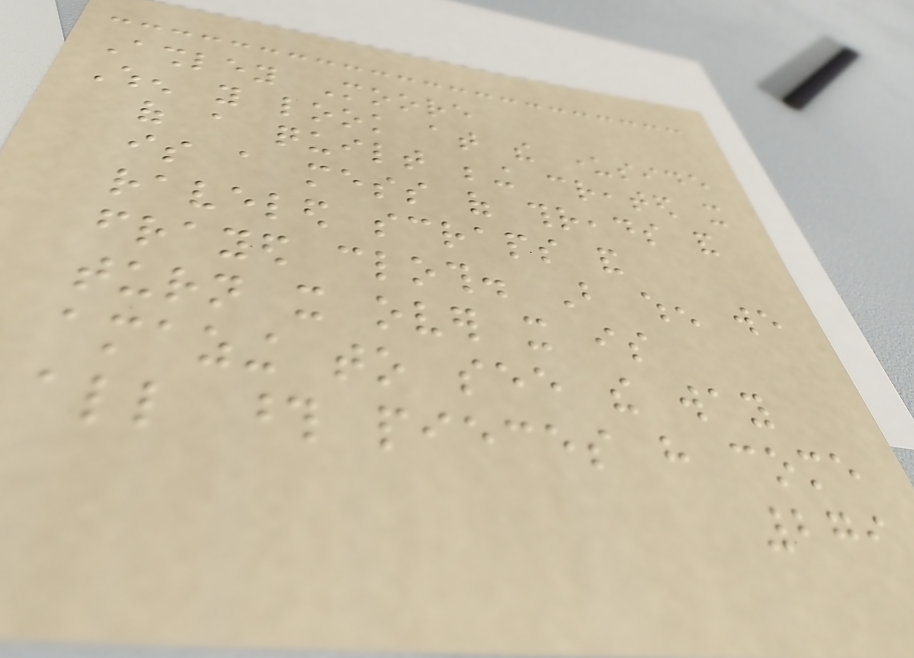Ashley Moore
When you look at the underside
of a quilt being created it
is a mess of threads and
raveled scraps and
frayed cloth. But when we
turn it over it is
amazing to see the way
all those pieces have come
279
